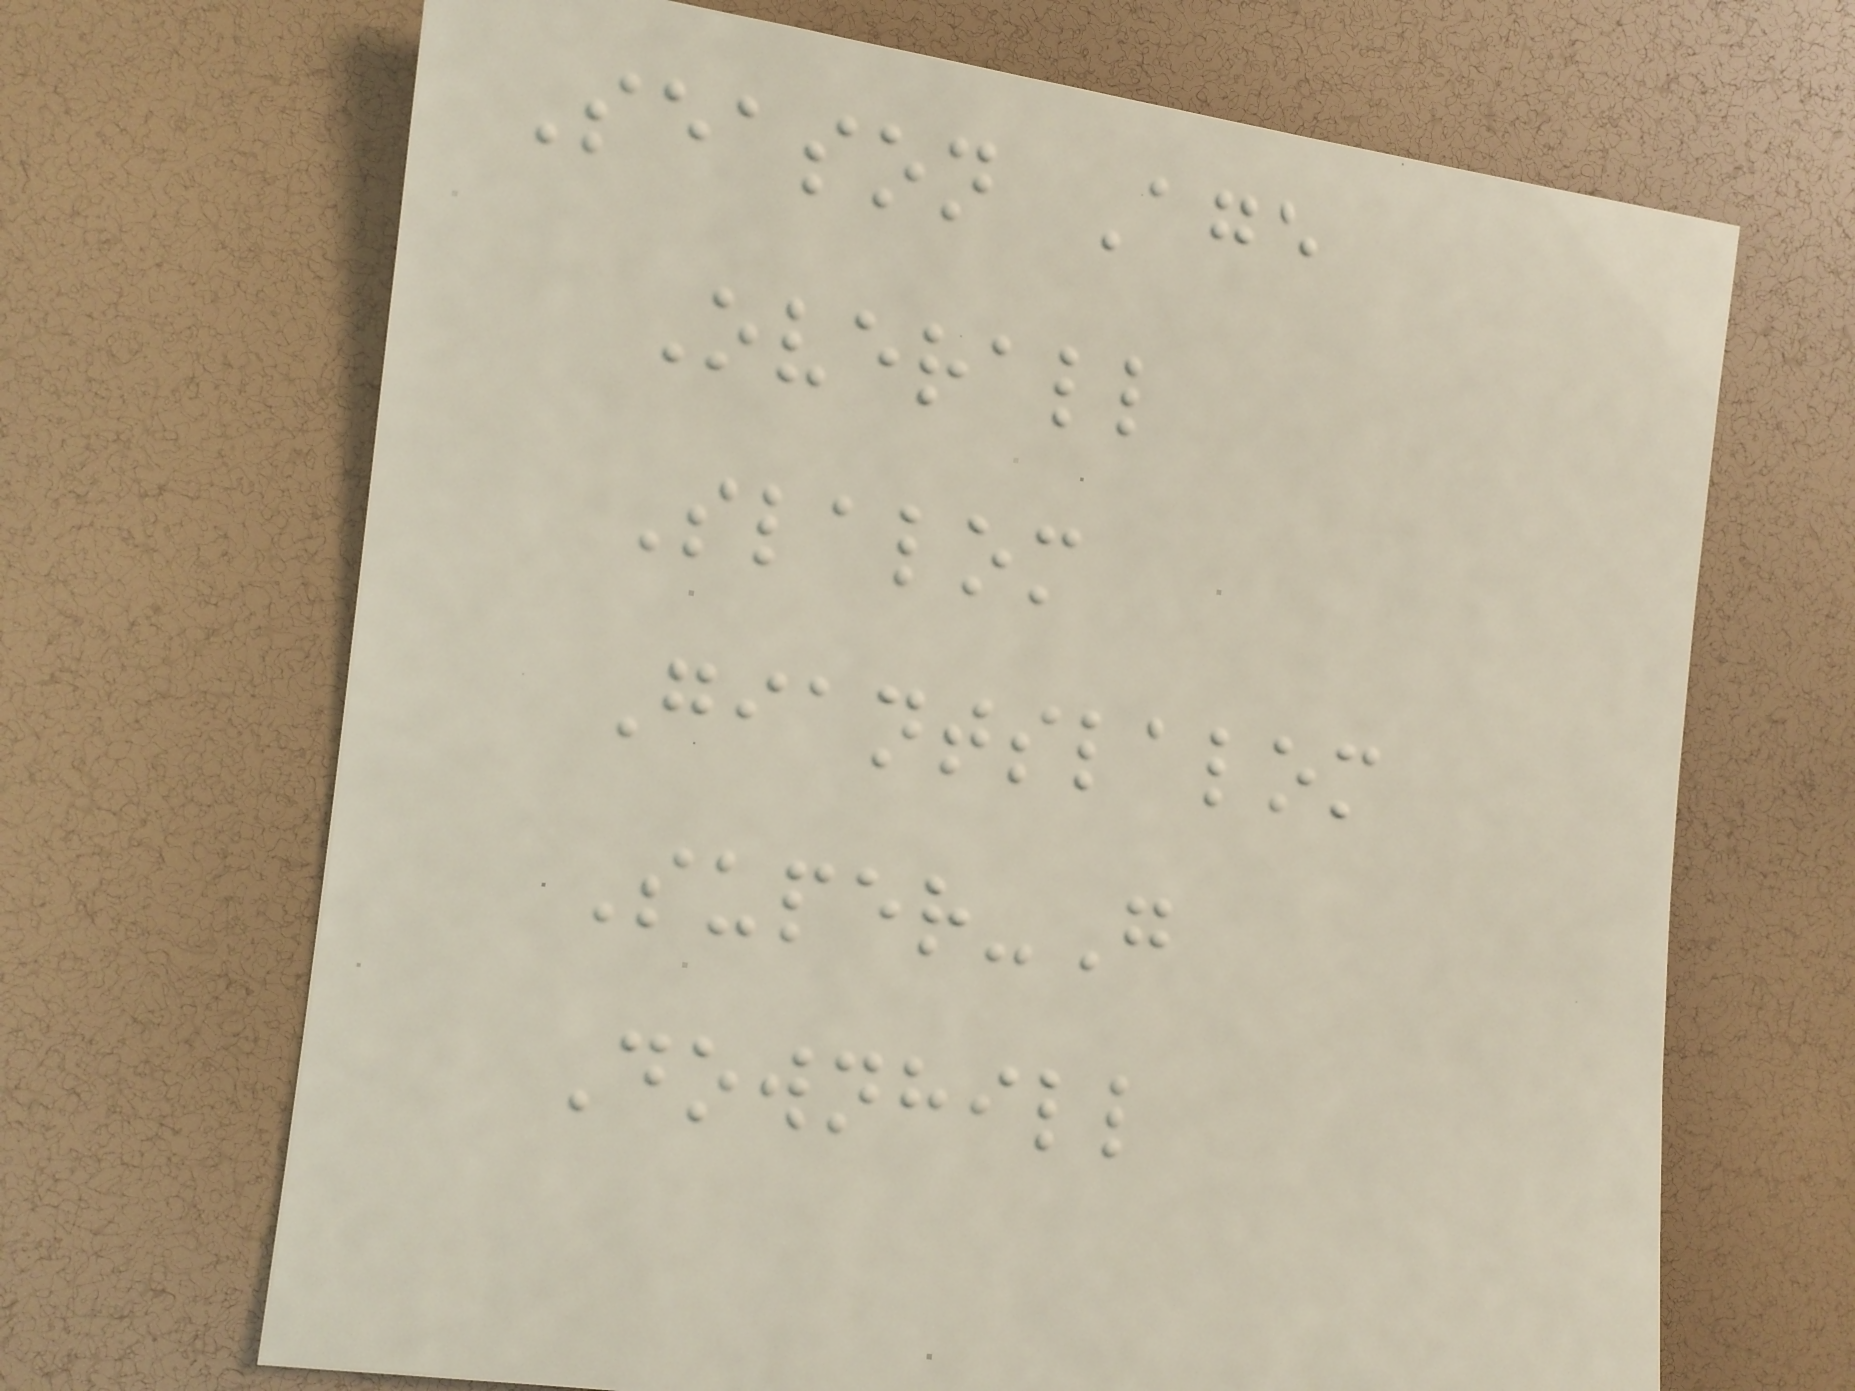Season Age
Overall
Slalom
Giantslalom
Super-G
Downhill
